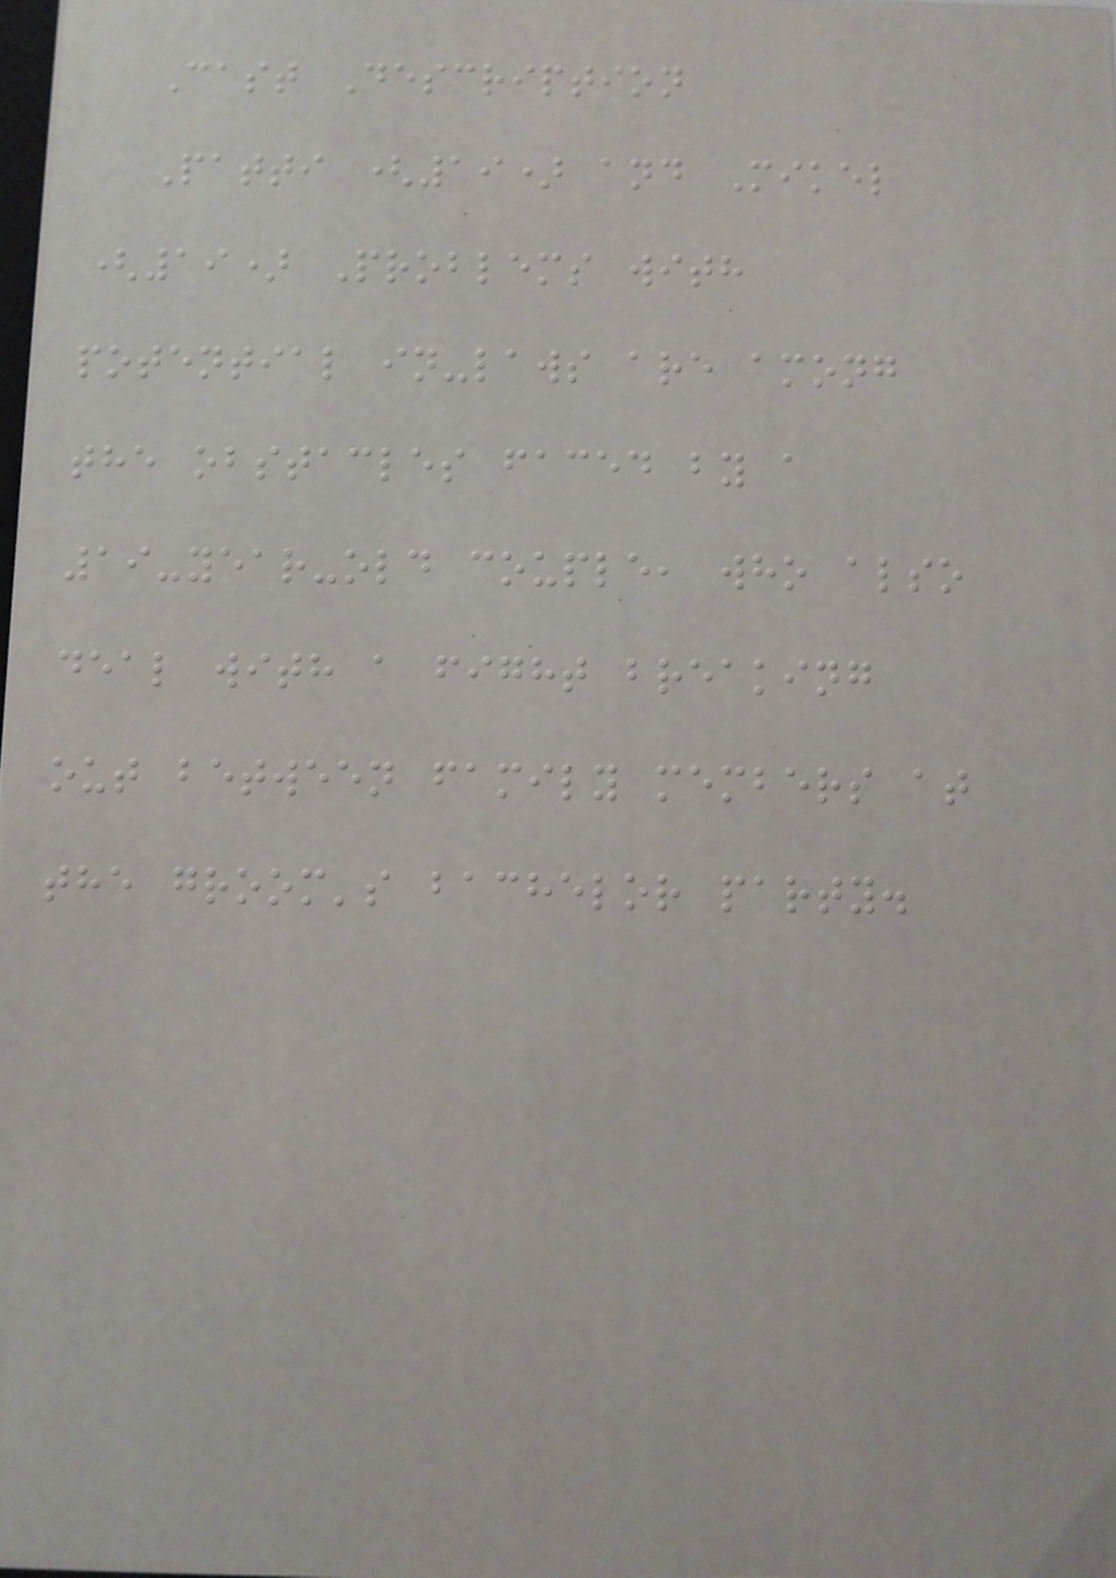Cast Description
Patti (19) and Mikel
(19) Problems with
potential in-laws are among
the obstacles faced by a
19-year-old couple, who also
deal with a fight breaking
out between family members at
the groom's bachelor party.
